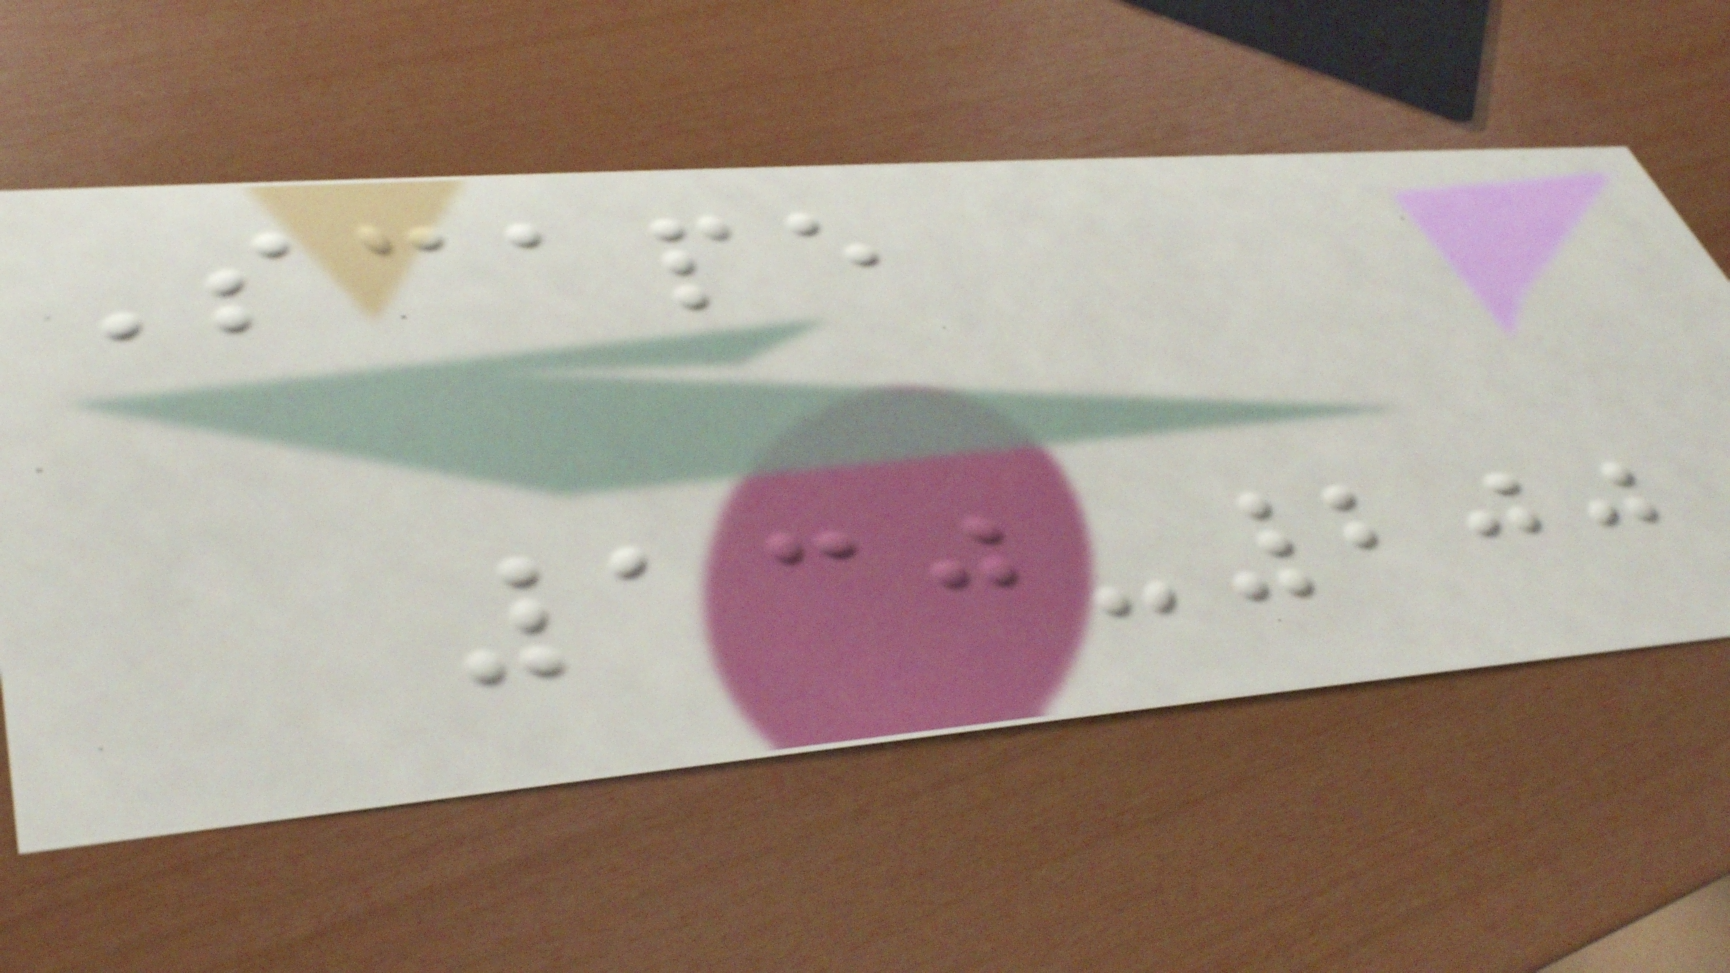Scape
130-200
